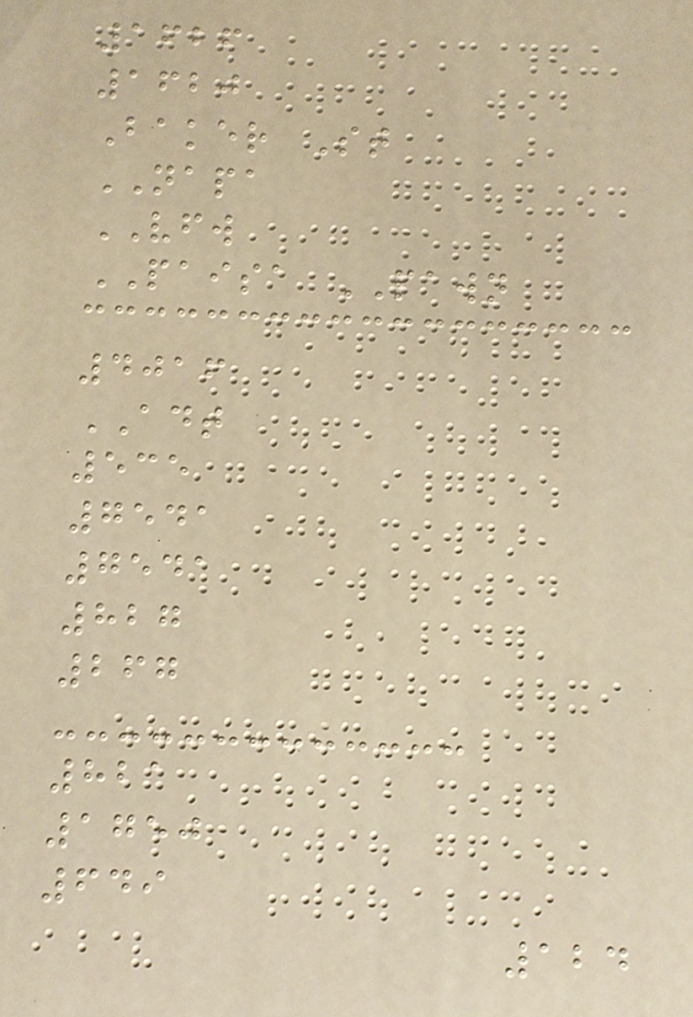1626
1620
Baker St
NAPA
VFW
PAISA PAWN
4016
ADT
535
7541
7541
827
267
821
1750
649
124
